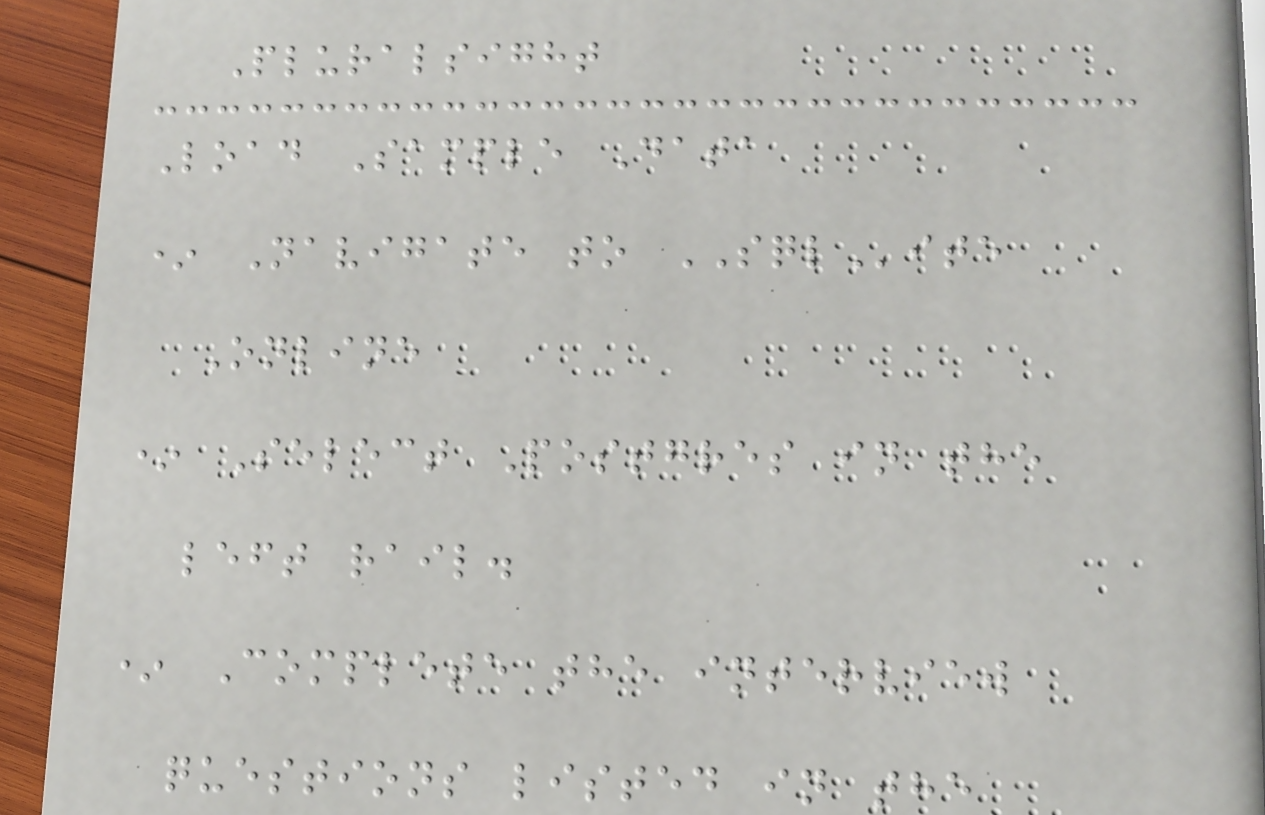Pluralsight
Load Sample Data
* Navigate to SQLite
Online
* Select Postgres in the
left rail.
* Complete the interview
questions listed in the
